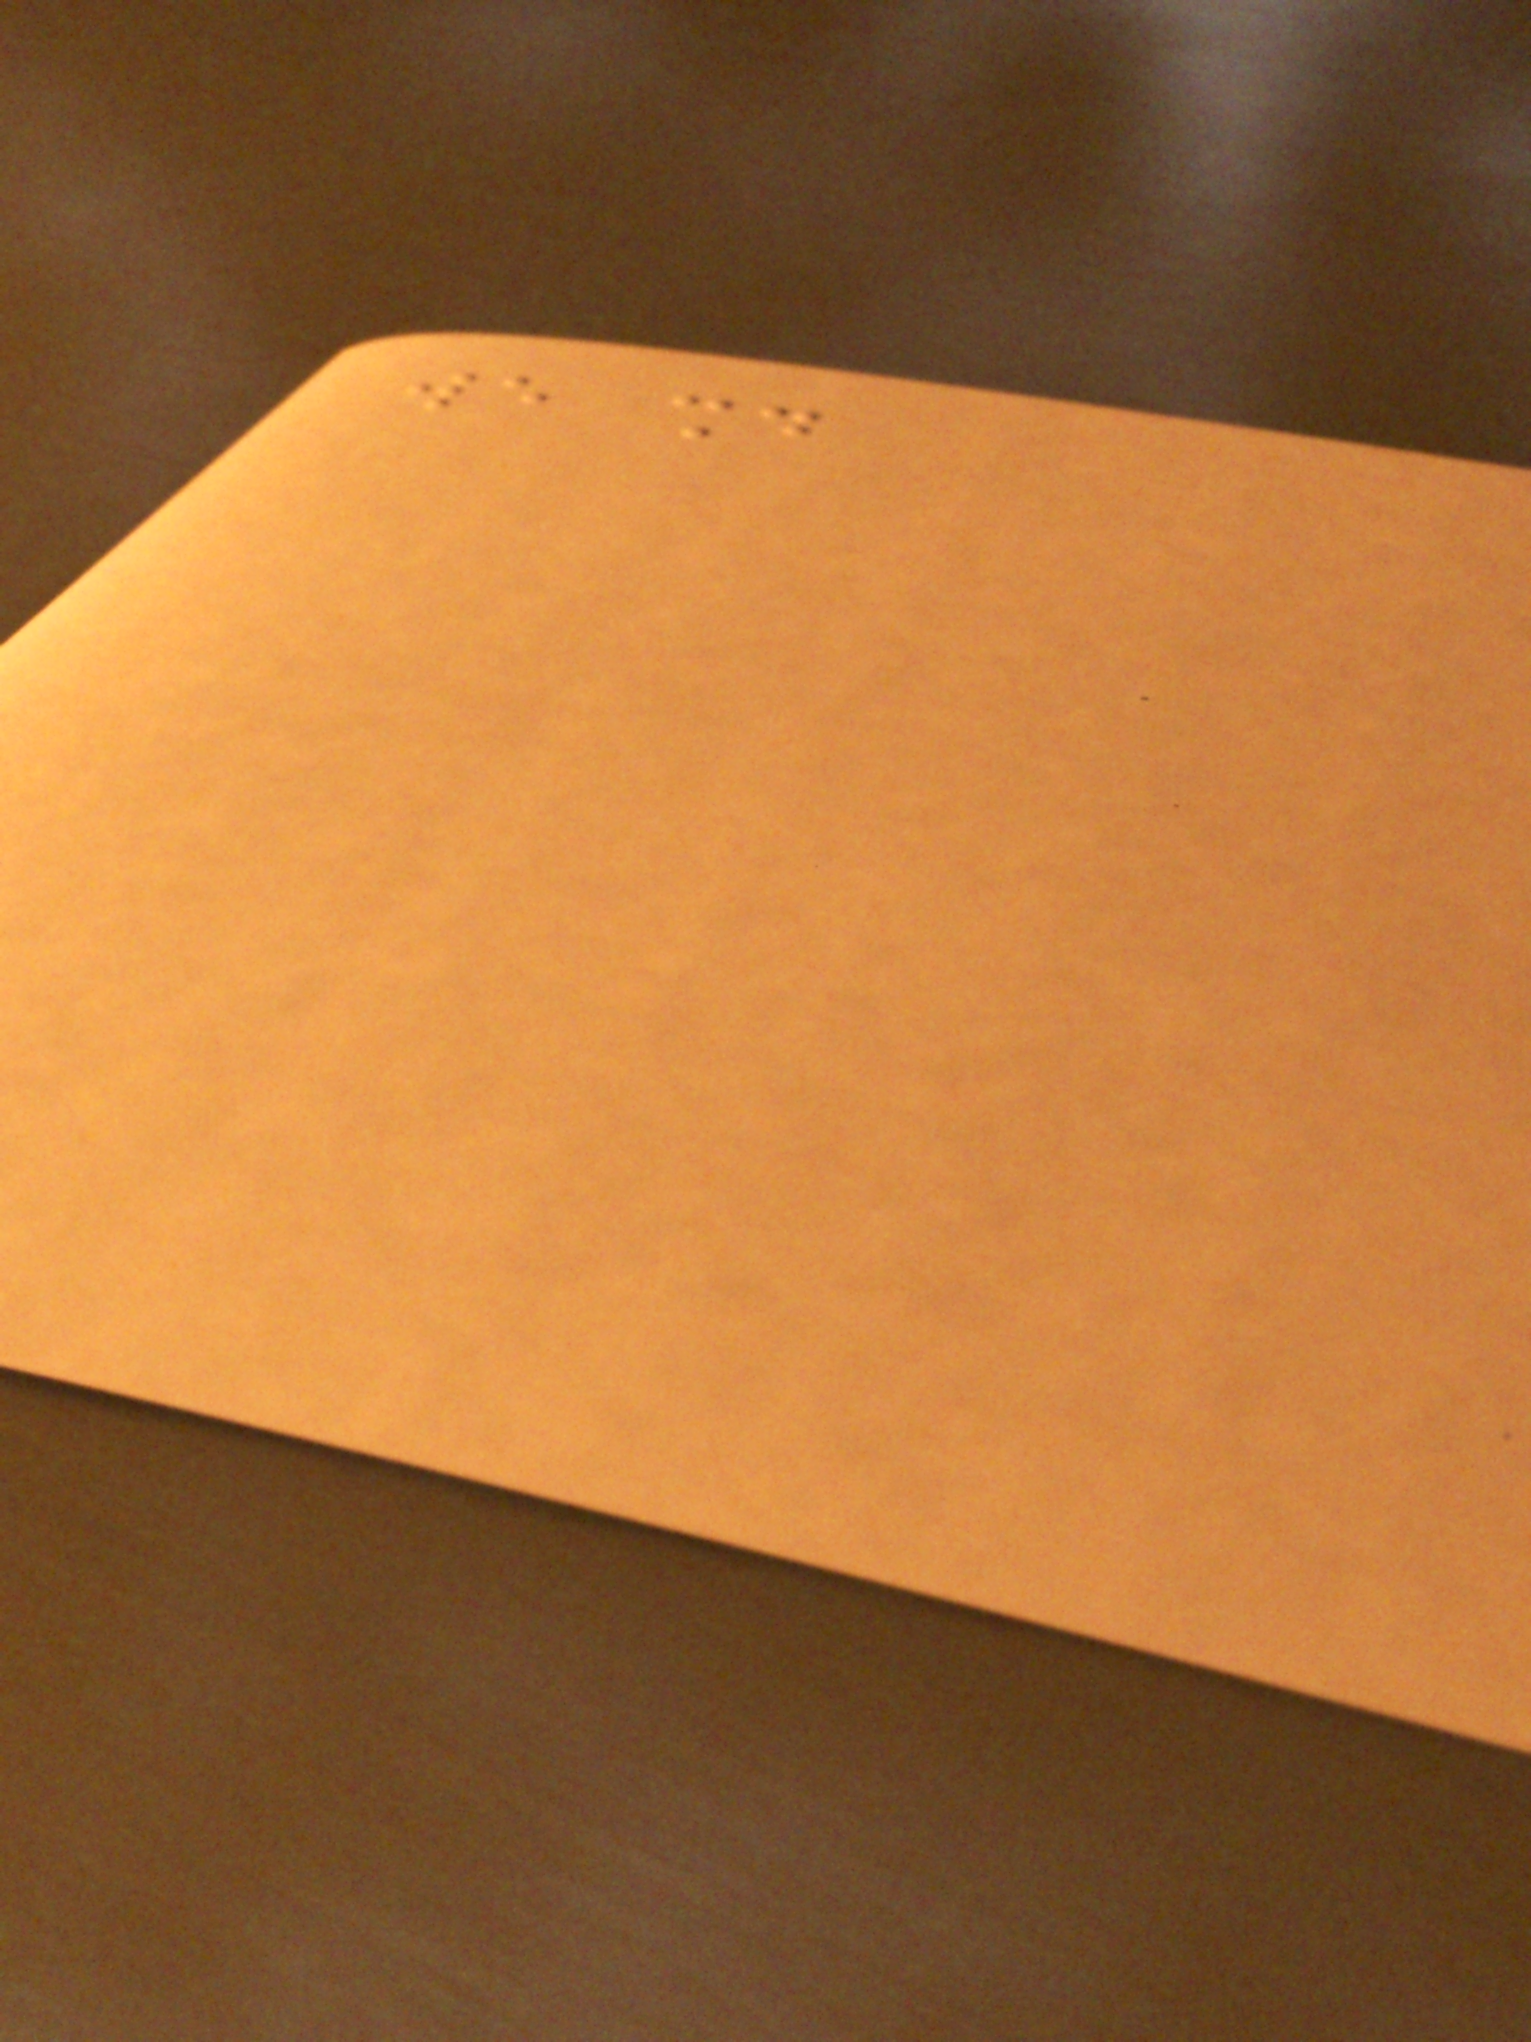we should
